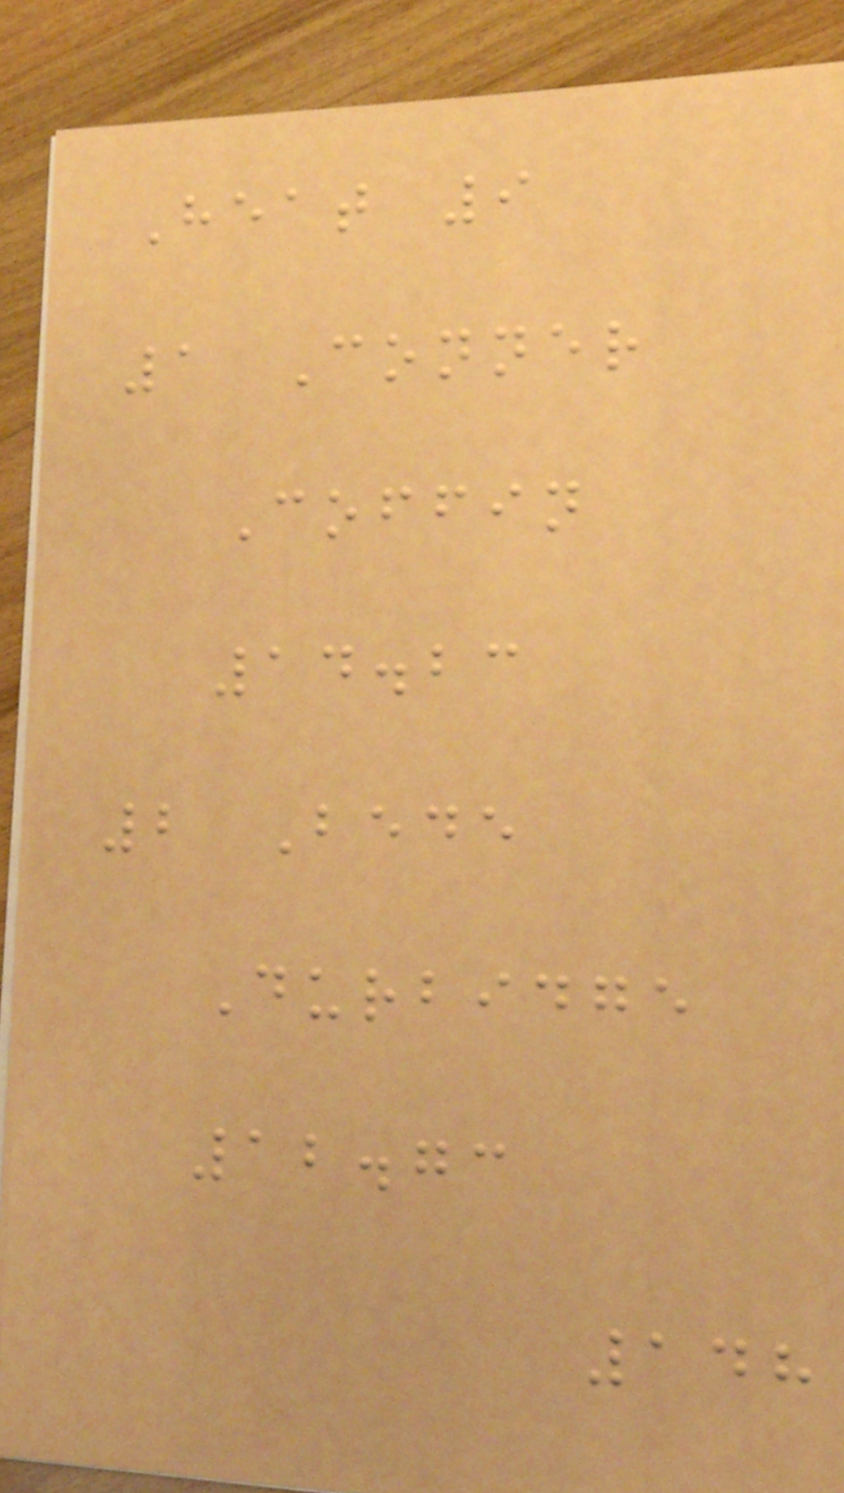Heat 9
1 Conner
Coffin
14.23
2 Bede
Durbidge
12.73
148
